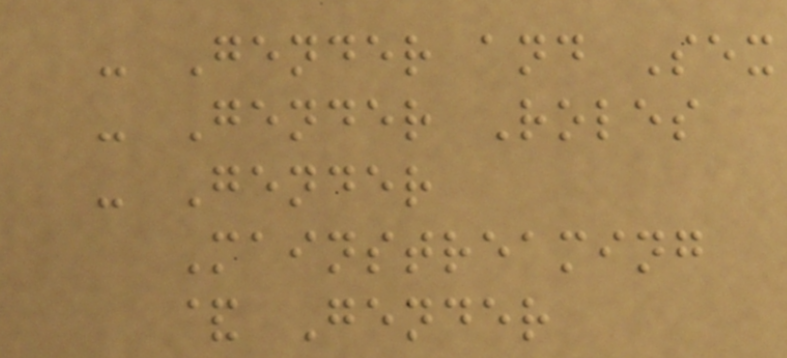- Gender and Sex
- Gender Roles
- Gender
Mainstreaming
& Gender
